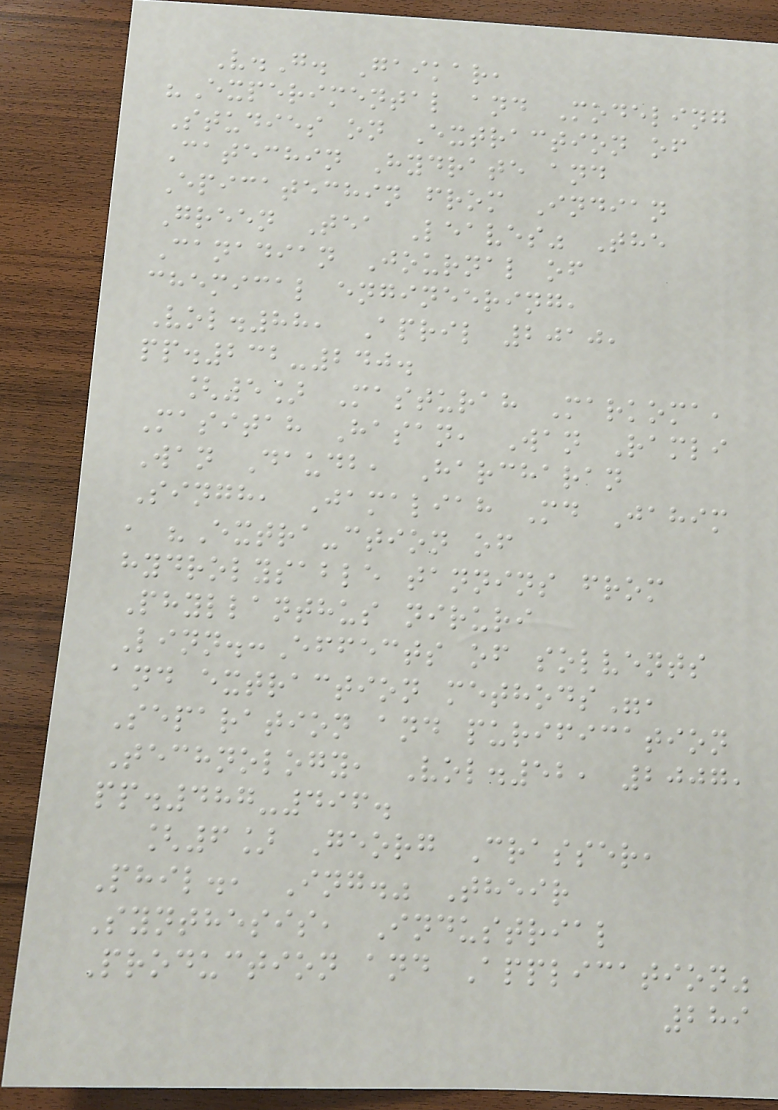V.G. Gaikar,
"Experimental and Modeling
Studies on Extraction of
Catechin Hydrate and
Epicatechin from Indian
Green Tea Leaves" The
Canadian Journal of
chemical engineering,
Vol.88, April 2010,
pp.232-240.
[5] Masturah Markoma,
Masitah Hasan, Wan Ramli
Wan Daudb, Harcharan
Singh, Jamaliah Md Jahim
, "Extra-ction of
hydrolysable tannins from
Phyllanthus niruri
Linn.:Effects of solvents
and extraction methods",
Separation and purification
Technology, Vol.52, 2007,
pp.487-496.
[6] Georg Crasser,
Phil., Ing." Their
Synthesis, Industrial
Production and Application"
289
